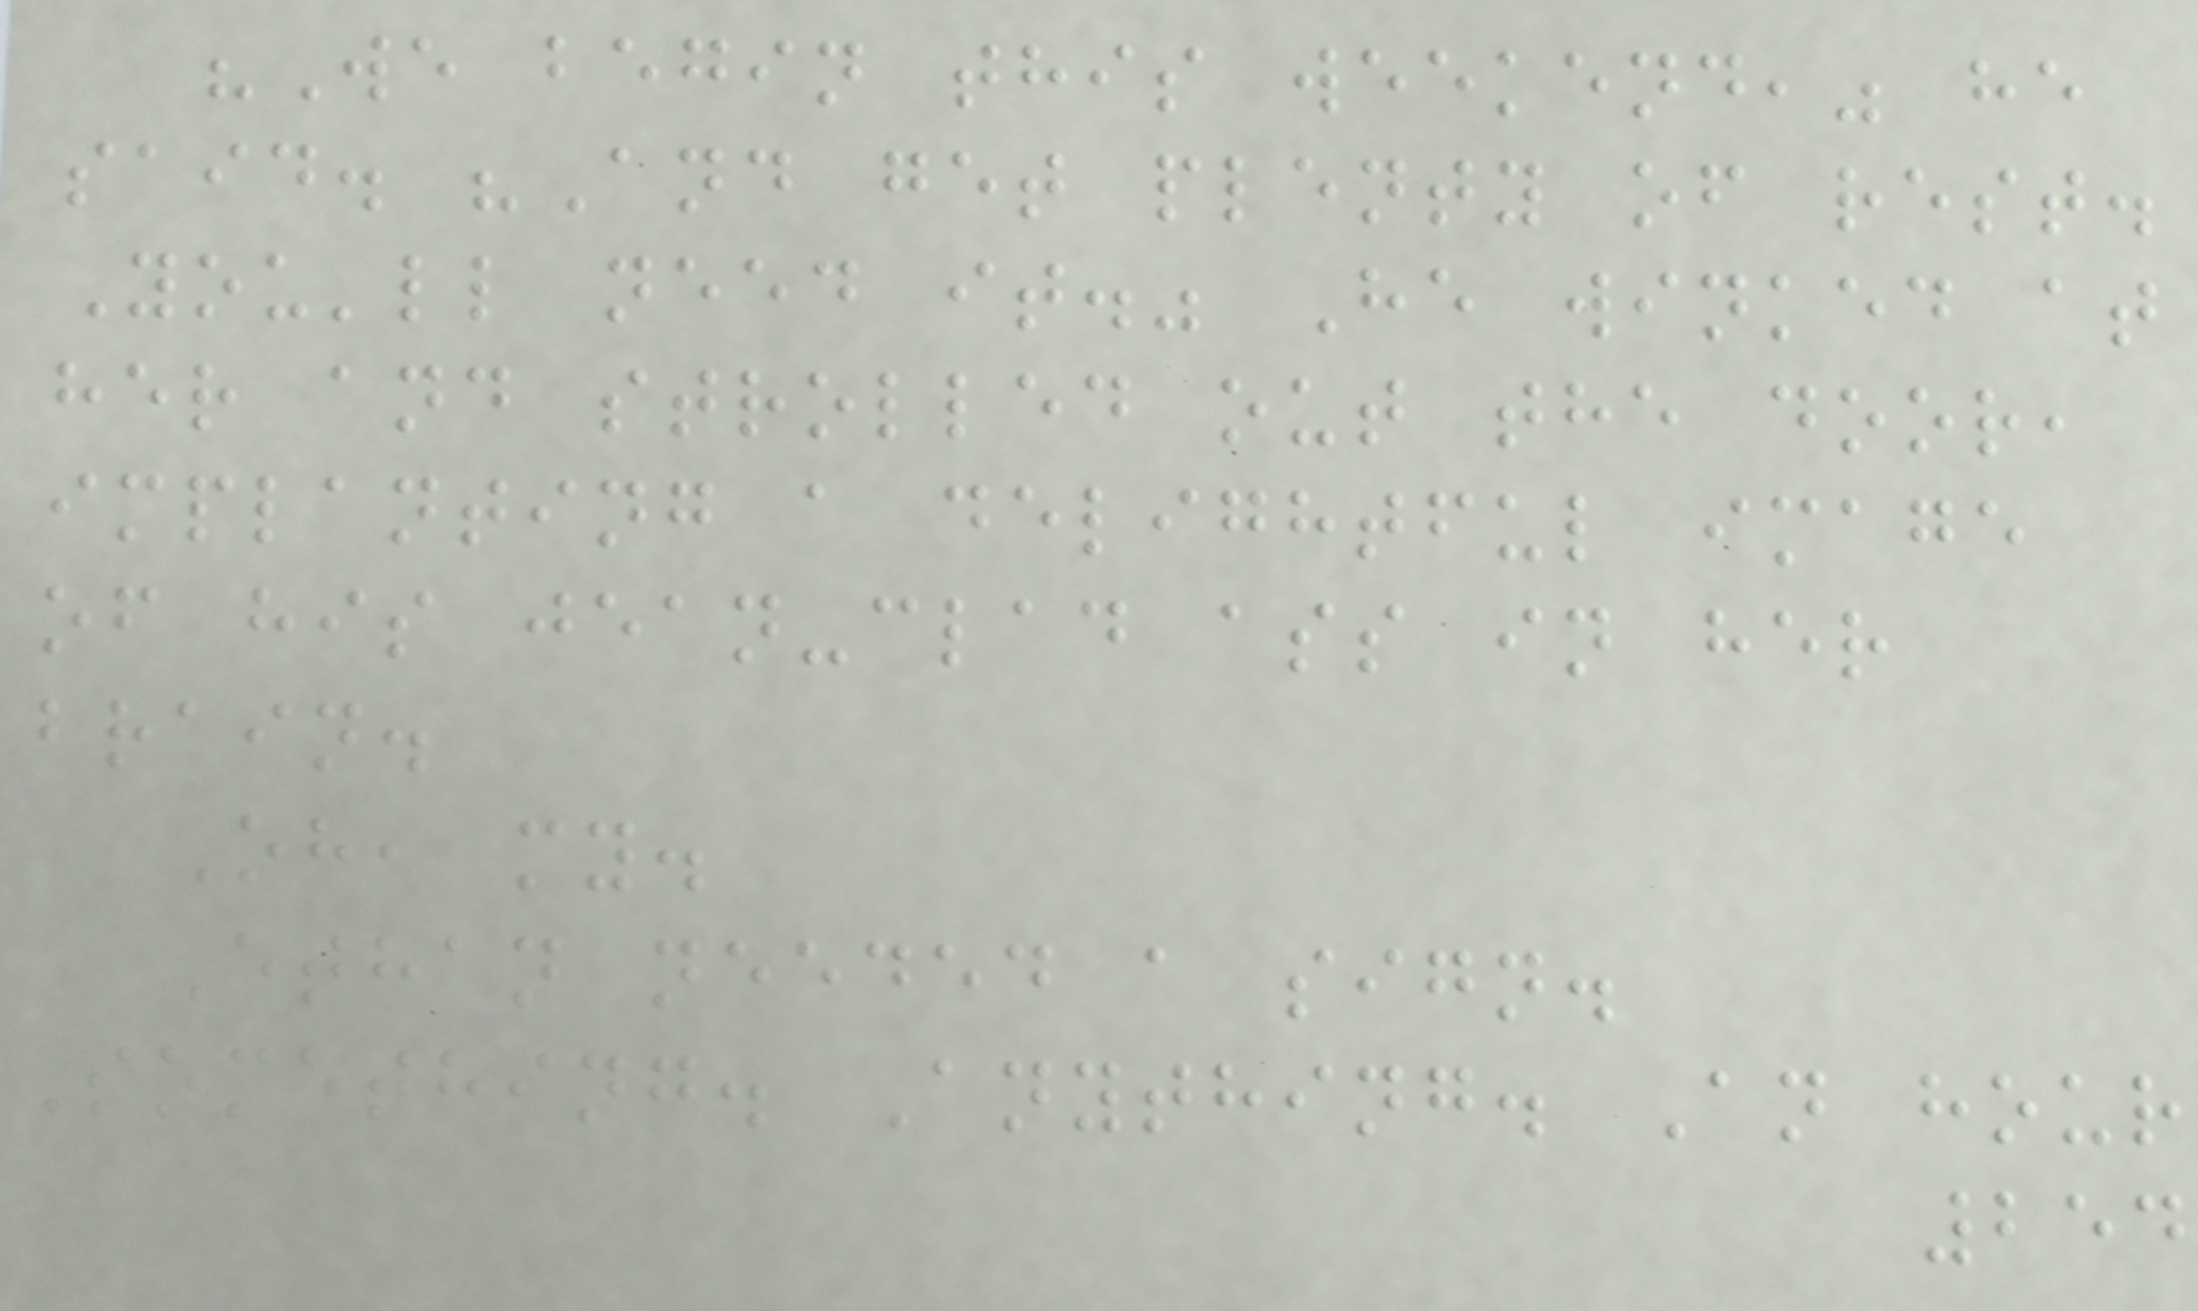"We begin this weekend," he
said. "And get plenty of rest.
You'll need it." He winked at
her and strolled out the door,
implanting a delightful image
of his jean-clad ass in her
brain.
Oh, my.
Ethan needed a sign.
Something. Anything. An hour
254
